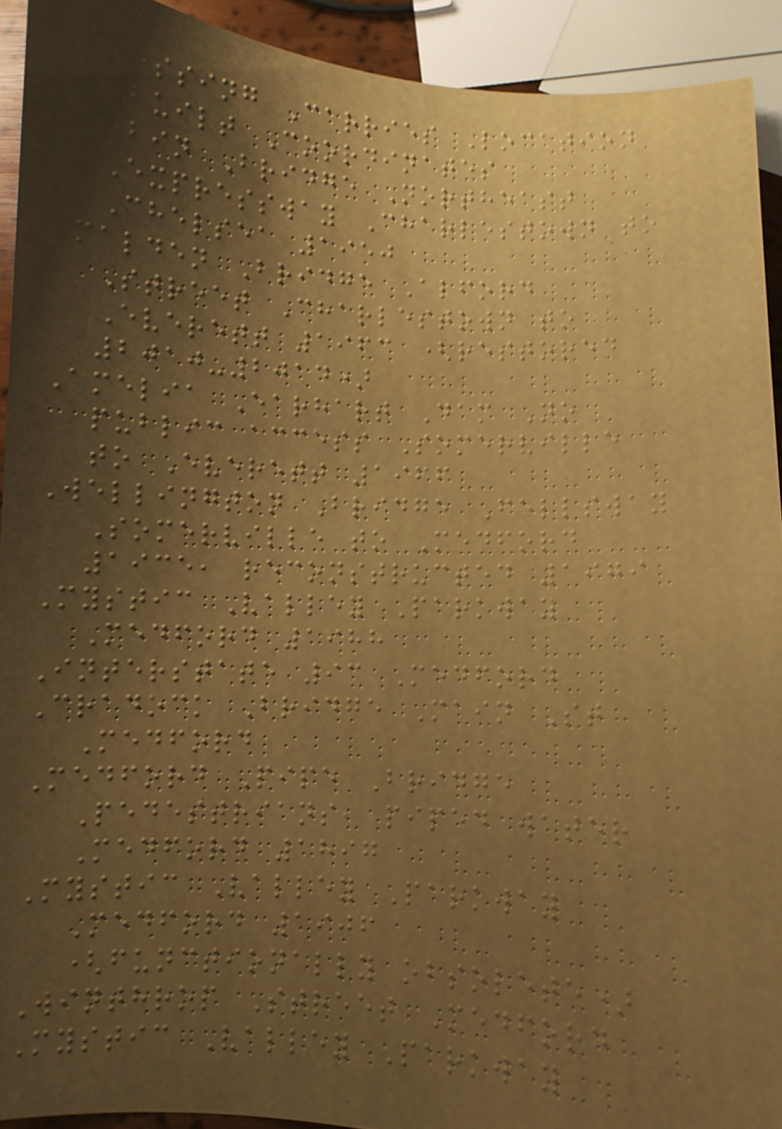Crossing Carries Location
Built Coordinates
Tobin Bridge Northeast
Expressway Charlestown to
Chelsea 1950
Malden Bridge Alford
Street Charlestown to
Everett 1963 (restored
2010-2014)
Amelia Earhart Dam No
public access Somerville
to Everett 1966
Wellington Bridge Fellsway
Somerville to Medford
1935, reconstructed 1979
Mystic Valley Parkway
Medford 1988
Interstate 93 Medford
Cradock Bridge Main St
Medford
Medford Pipe Bridge
Pedestrians, piped water
Medford 1897
Mystic Valley Parkway
Medford 1906
(functionally obsolete)
Winthrop Street Medford
Mystic Valley Parkway
